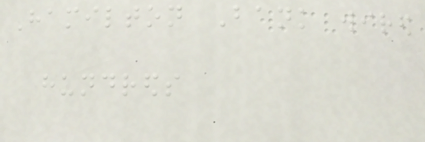Hamilton Bank wired
hundreds
